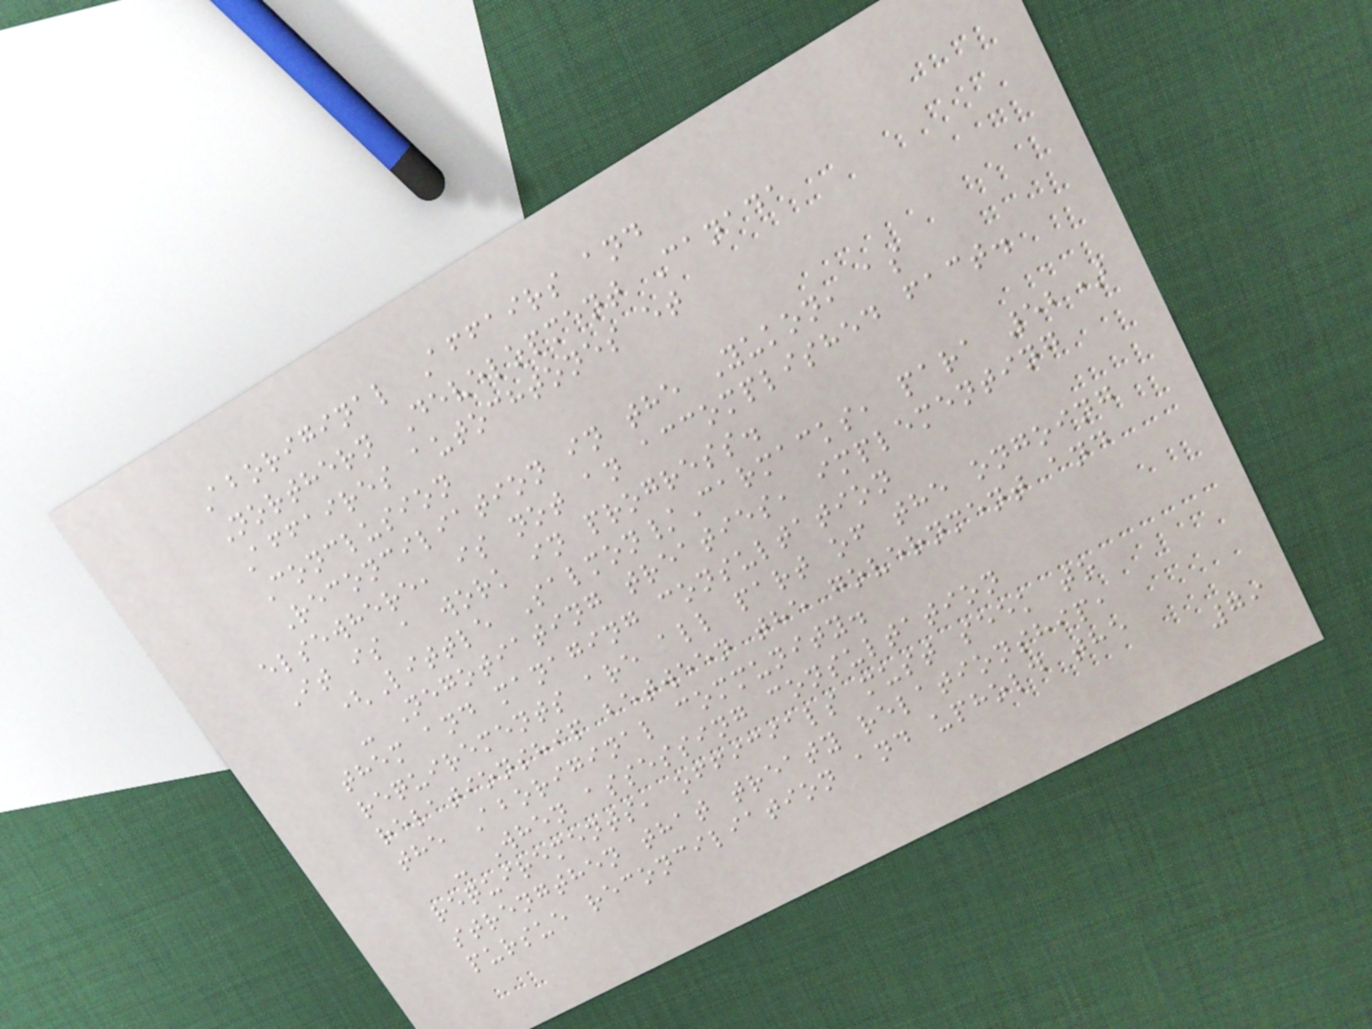Aboriginal Affairs and
Northern Development Canada
Affaires autochtones et
Conclusion
Reconciliation in the Yukon, as
elsewhere, is not an accomplished fact.
It is a work in progress.
(Little Salmon/Carmacks, para 52)
- Negotiating treaties, implementing
them and managing consultation
requirements are all part of the ongoing
relationship between the government and
the Aboriginal community.
- When assessing consultation
requirements, officials must seek to
strengthen that treaty relationship,
pursue reconciliation and uphold the
79
